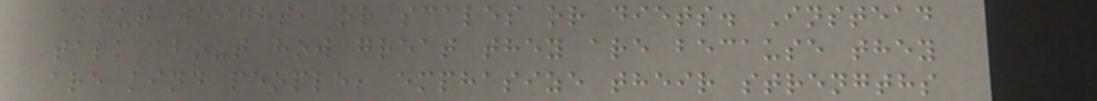about weight, or scales or diets. Instead
talk about how great they are because they
are kind people, emphasize their strengths
